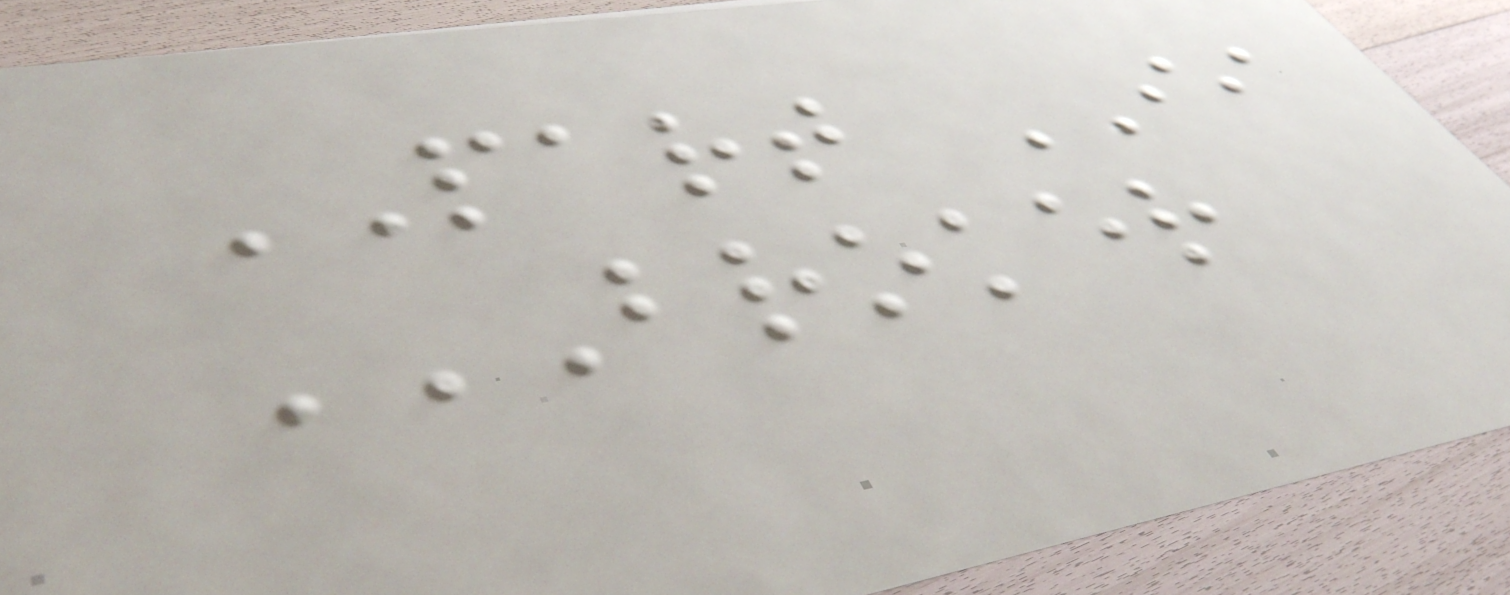PART II
BROKER
